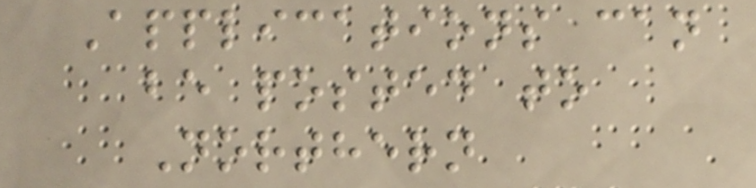Applications can
be posted to
Northern
